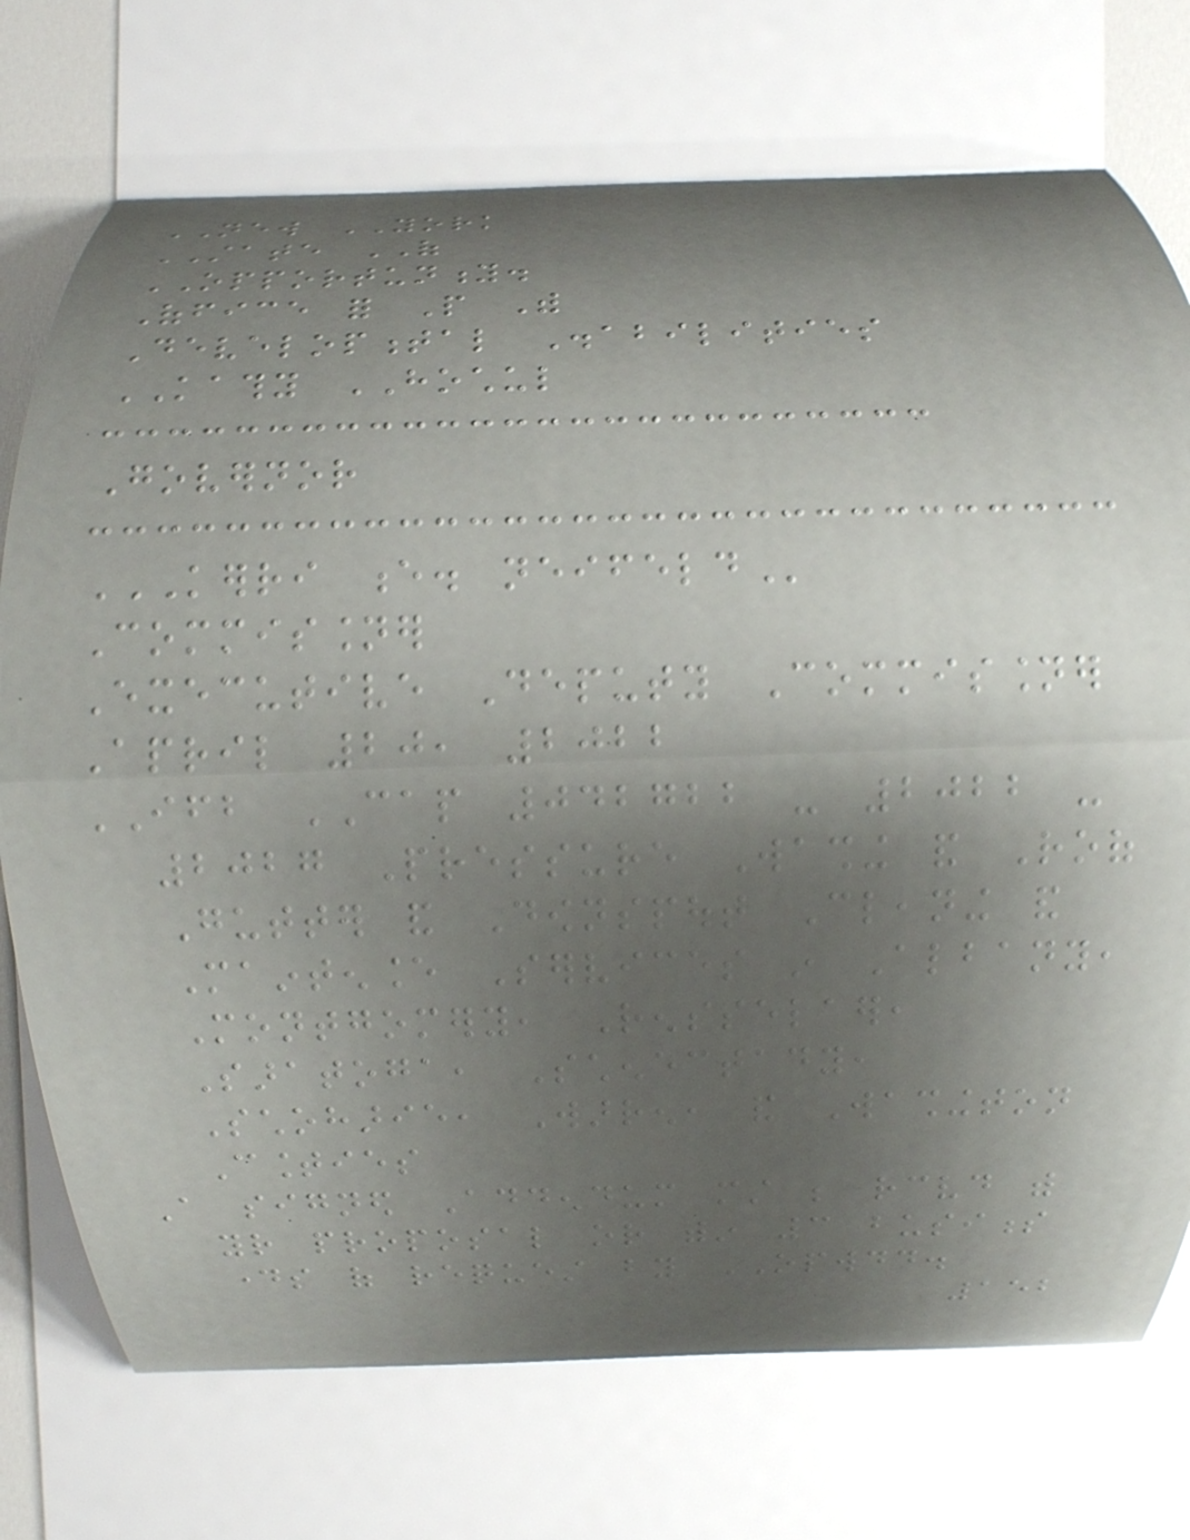NEW YORK
STATE OF
OPPORTUNITY.
Office for People With
Developmental Disabilities
KATHY HOCHUL
Governor
KERRI E. NEIFELD
Commissioner
Executive Deputy Commissioner
April 20, 2022
IFB CAP 042722 - 2022 -
2027 Pressure Washing and Roof
Gutter and Downspout Cleaning and
Maintenance Services in Albany,
Montgomery, Rensselaer,
Saratoga, Schenectady,
Schoharie, Warren, and Washington
Counties
A signed Addendum must be received with
your proposal or within 3 business
days of request by OPWDD.
152
